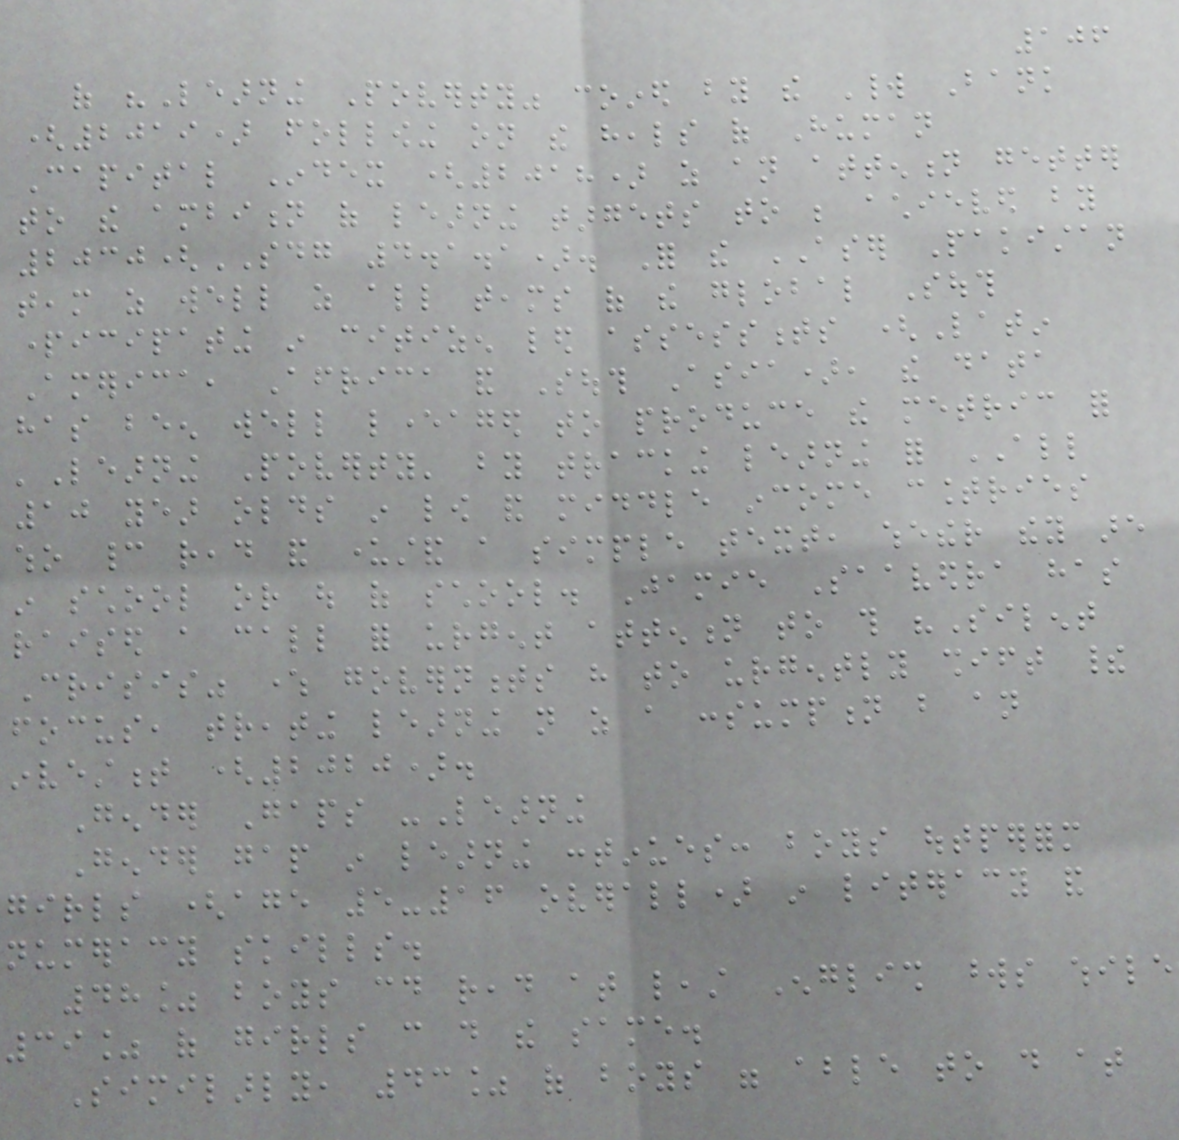106
of "Learning Poverty" coined by the World Bank
(2019) following on the heals of Human
Capital Index (2018) as an attention getter
to the ambition of learning targets to be achieved by
2030(SDG 4.1.1). For the ASER Pakistan
team as well as all teams of the global South
participating in citizen led assessments (Latin
America, Africa and South Asia), the data
has been well leveraged to produce the metric for
'Learning Poverty' by tracking learning for ALL
10 year olds in low and middle income countries
who cannot read and understand a simple text, whether they are
in school or out of school. Jamie Saavedra has
raised a call for urgent attention to this "Silent
Crisis" where governments have to urgently shift their
focus, treating learning not as a consumption but an
investment (2020).
Gender Gaps -Learning
Gender gap in learning continues: boys outperform
girls (age 5-16 overall) in literacy and
numeracy skills.
48% boys could read at least English words while
39% of girls can do the same.
Similarly, 43% of boys were able to do at
